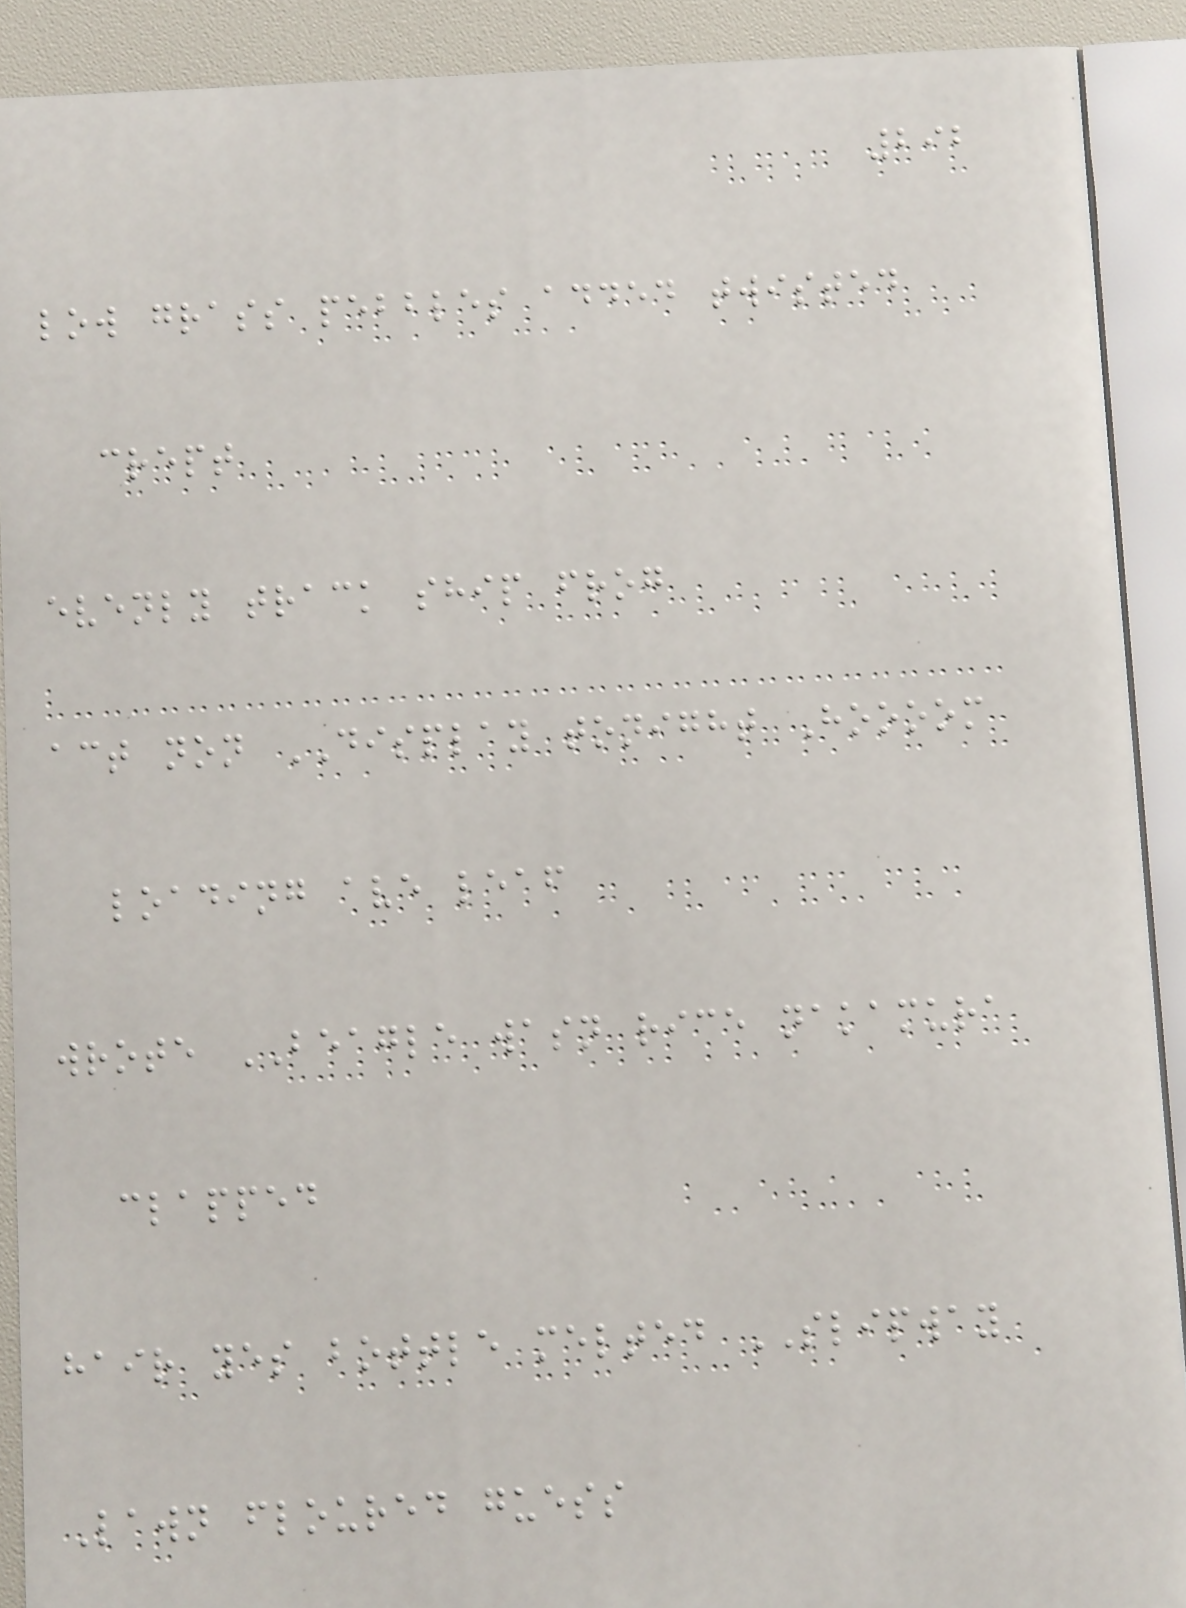292
low grass pebbles added twisted
crept
evenly track ship frog
act non DISPLAY tonight Hoooom
loading ave leaf
wrote BEAGLE wasn rice nakamura
clapped
hair yes bottle melted SLIPWAY
Lawn floured guess
